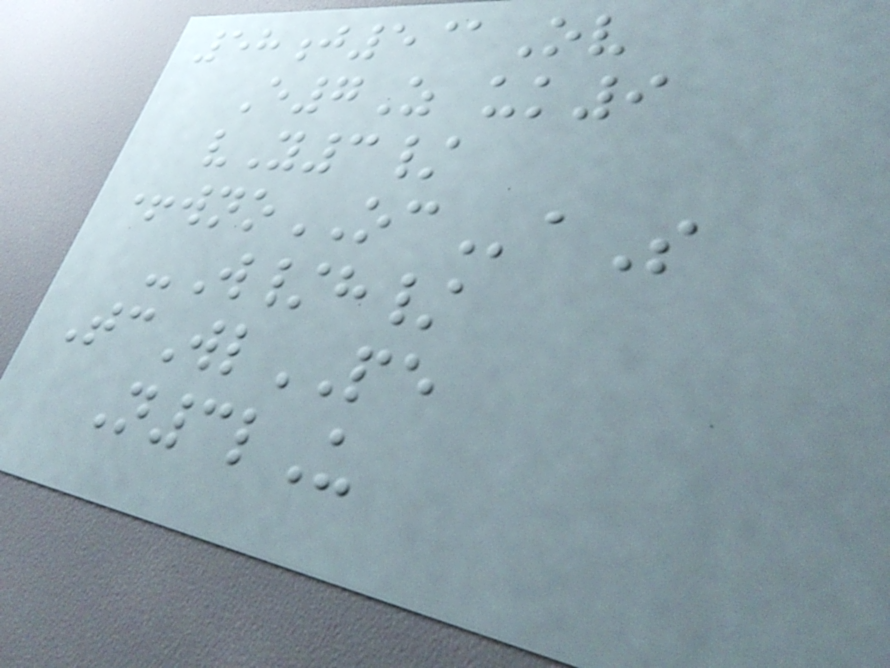58j5@Ov
E7Z uk9
vY3/
+wnoOCaS
-W/h/
TcWlPE
N3lU
